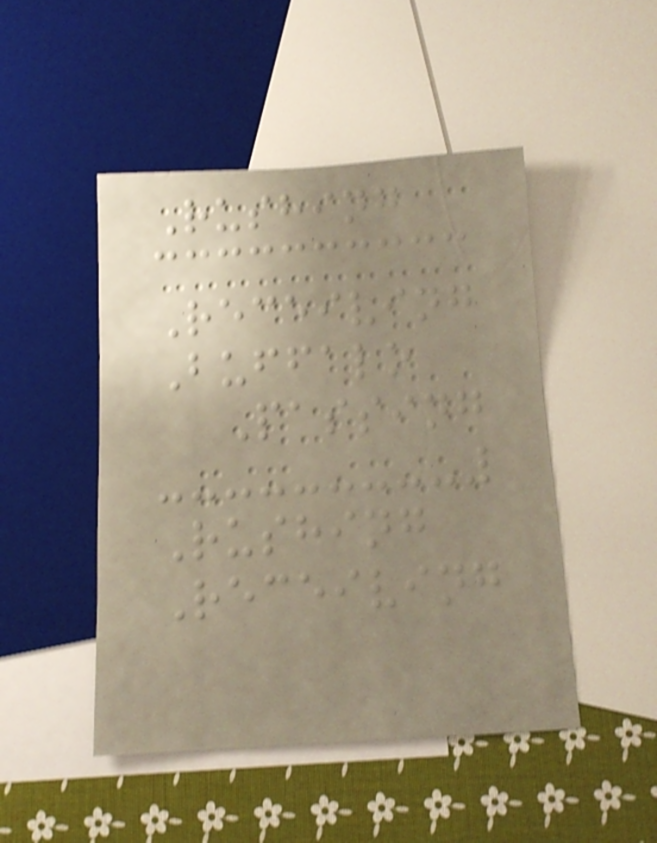Rushing
Receiving
Buffalo
Passing
Rushing
Receiving
